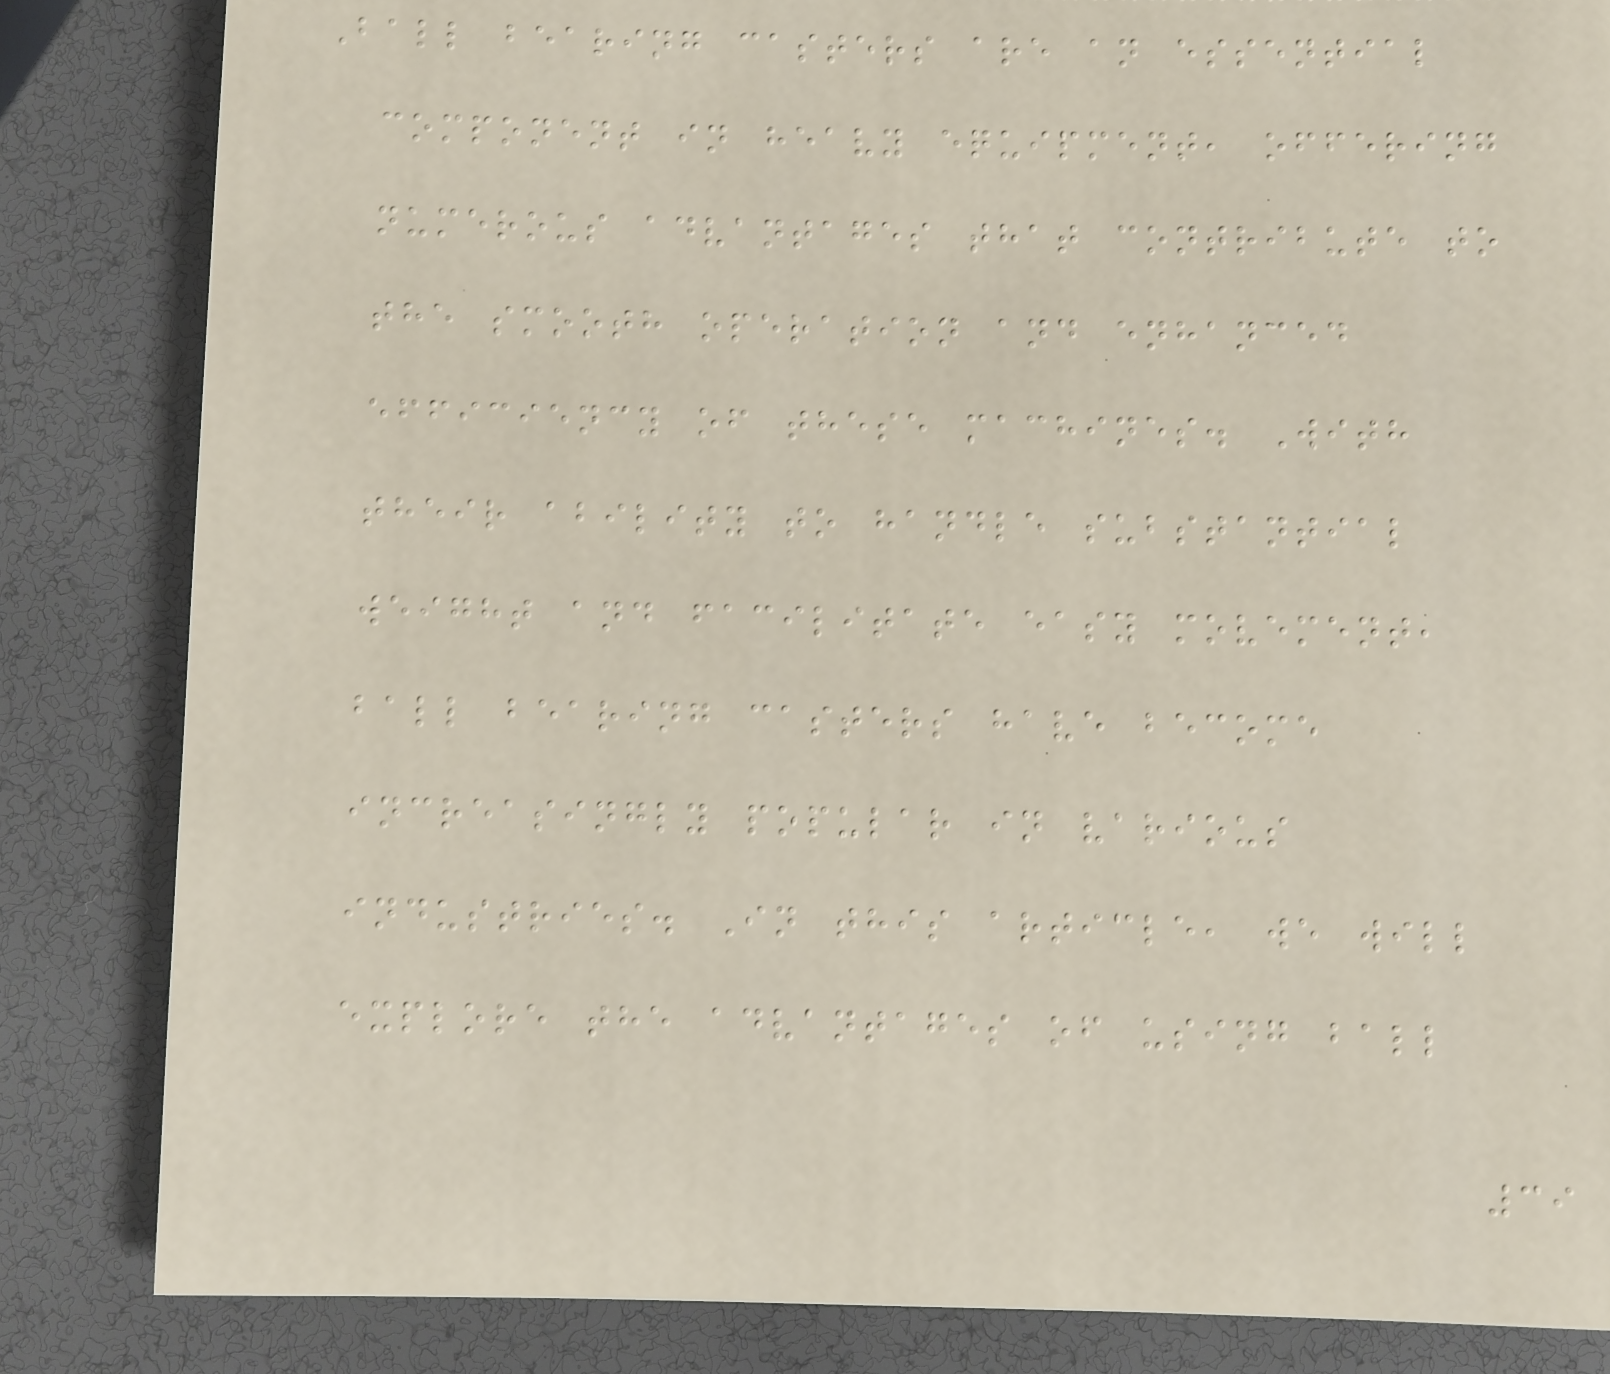Ball bearing casters are an essential
component in heavy equipment, offering
numerous advantages that contribute to
the smooth operation and enhanced
efficiency of these machines. With
their ability to handle substantial
weight and facilitate easy movement,
ball bearing casters have become
increasingly popular in various
industries. In this article, we will
explore the advantages of using ball
39
